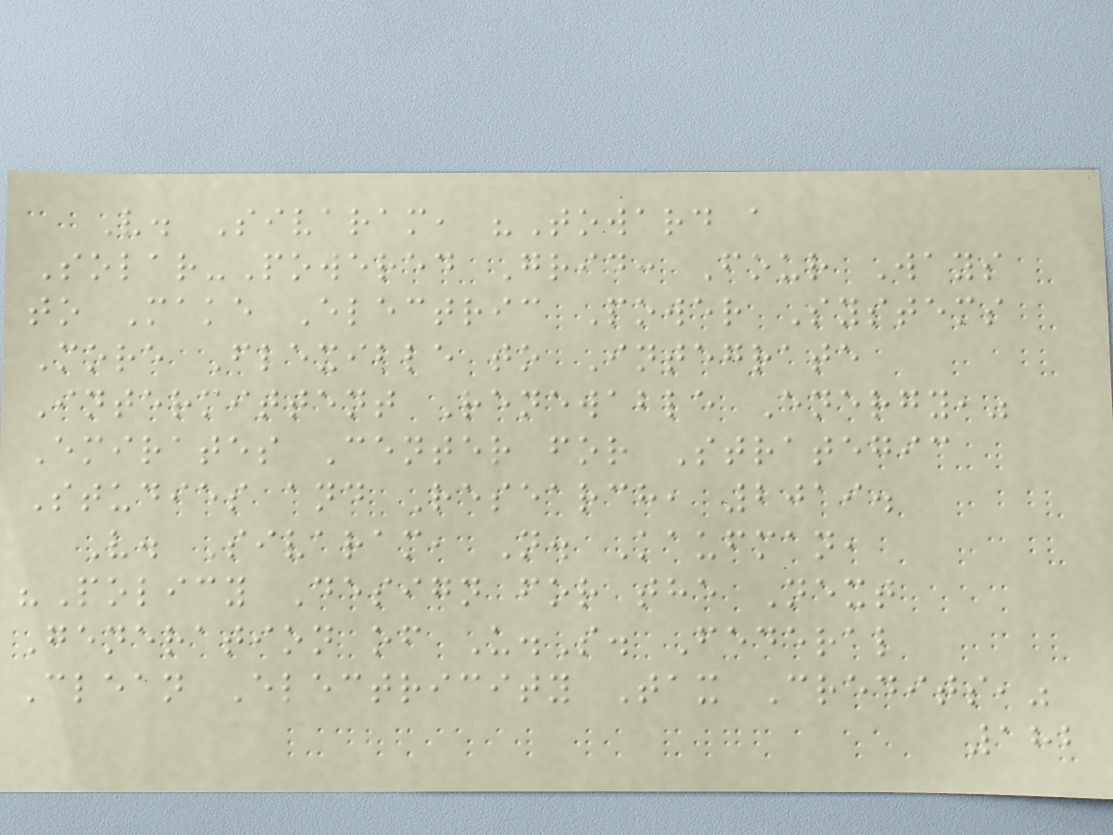V. Sivaram, "Toward a
Solar-Powered Grid: Four Ways
to Make Electric Power Systems
More Flexible to Integrate
Intermittent Renewable Energy,"
Emirates Center for Strategic
Studies and Research, 2019.
V. Sivaram, N. Kaufman,
"Policy Design for the Next
Generation of U.S. Federal
Clean Electricity Tax Credits,"
182
